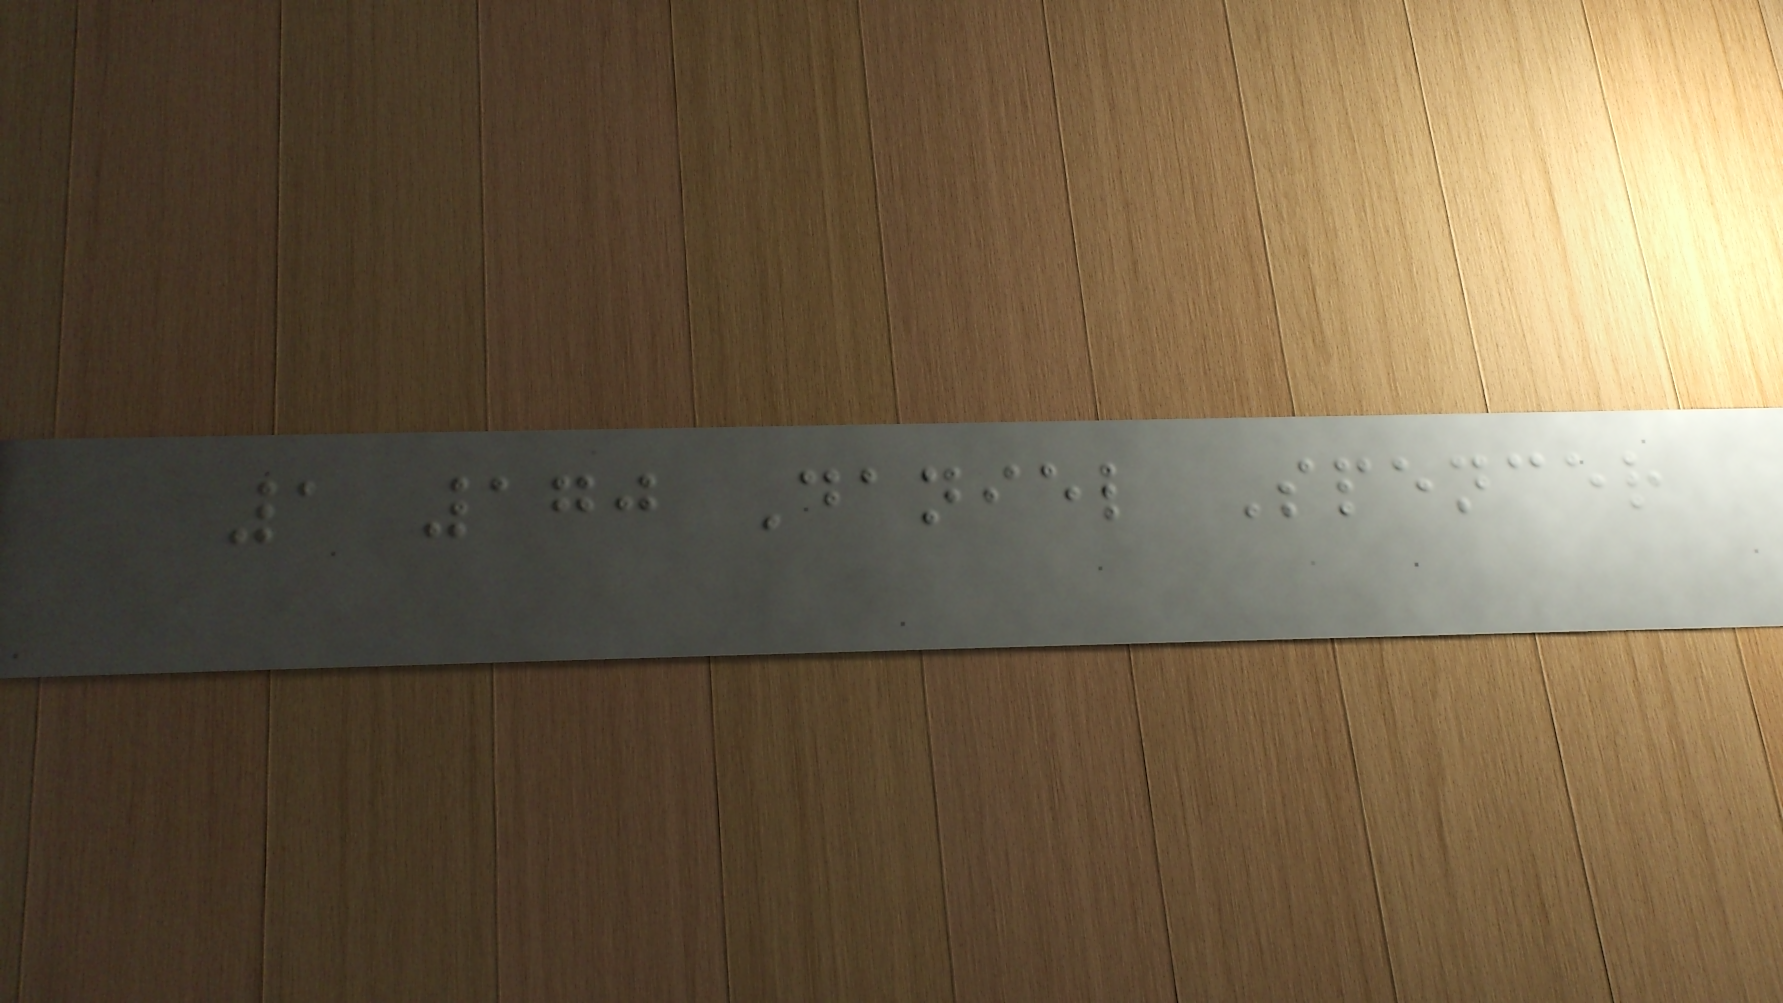1 170 Daniel Spencer
